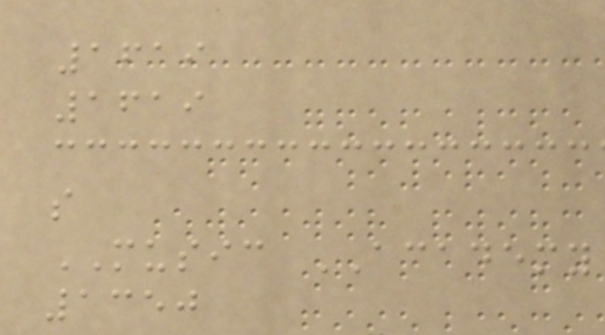1619
1619
s
MUSIC ACADEMY
1350
